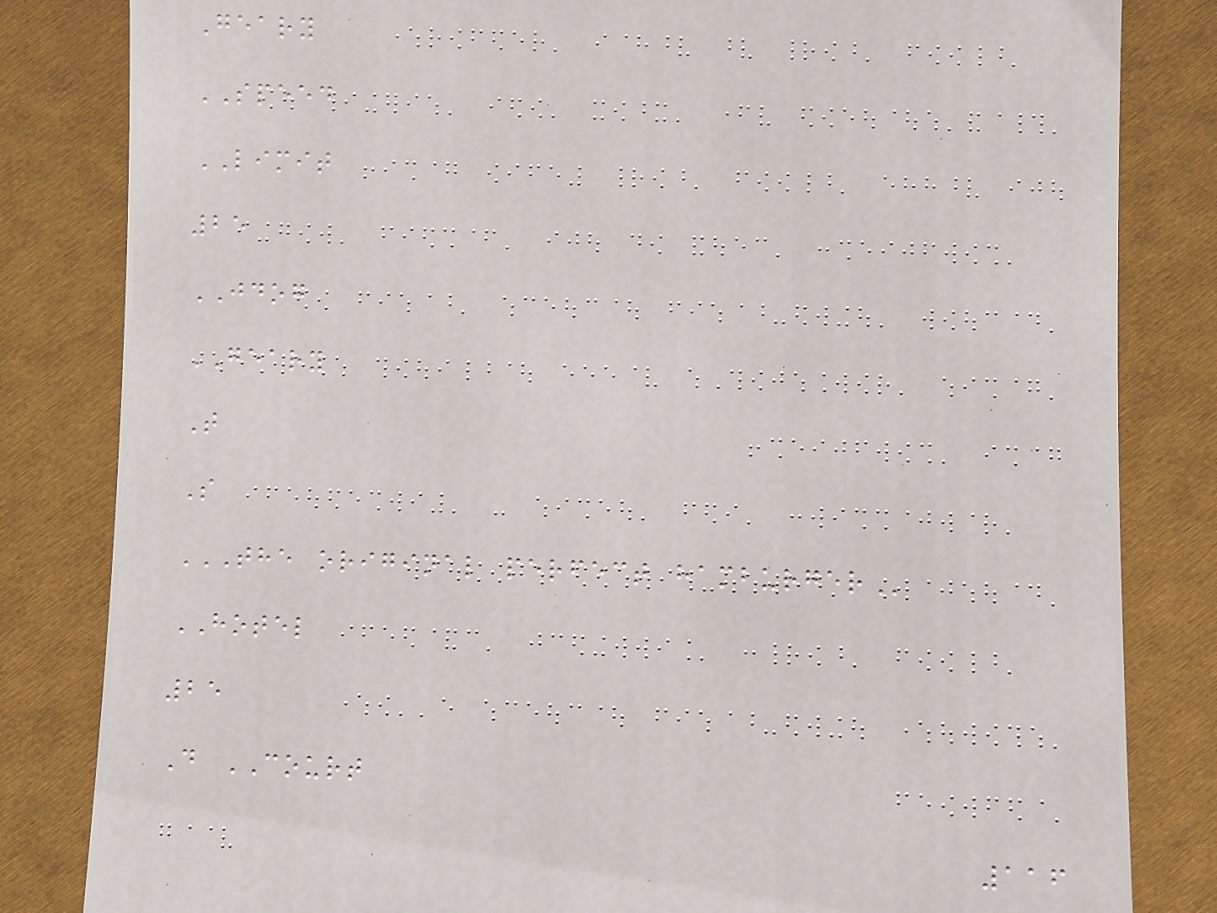Geary
SPEED
LIMIT
25
JDOG
GEARY
T
S
THE ORIGINAL PERFECT HAMBURGER
HOTEL
25
D COURT
116
